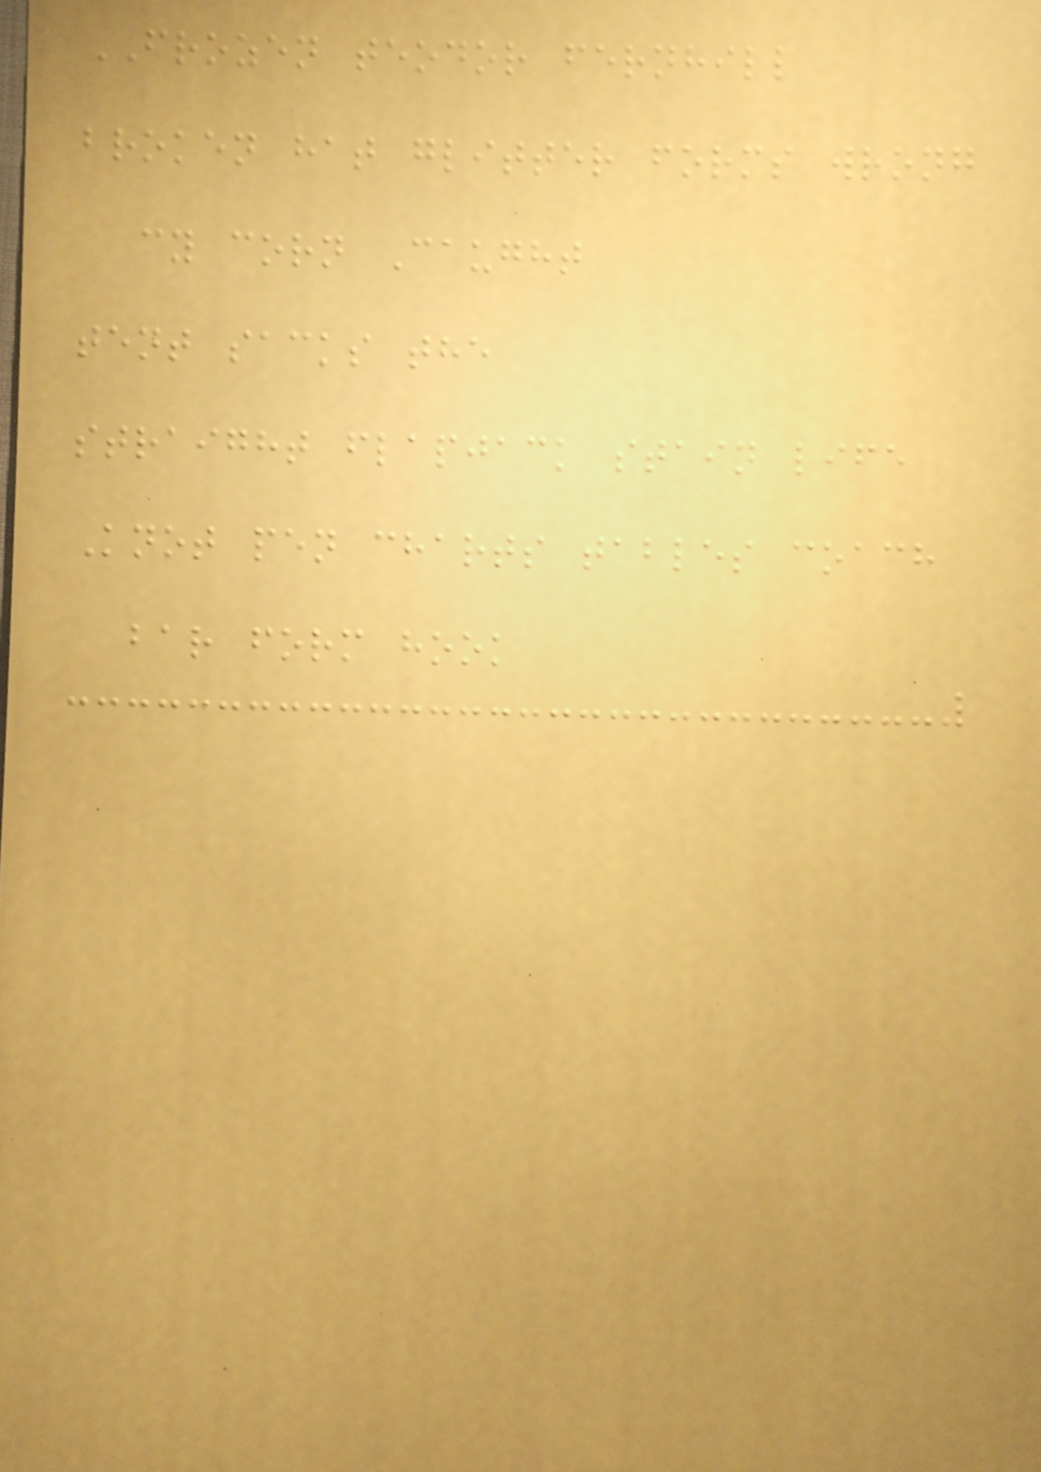FROZEN teodor fernhill
broken hat glitter forms wrong
cy corn Caught
tent sacks the
straight flapjack stain life
Knot pen charts tables coach
bar form hook
